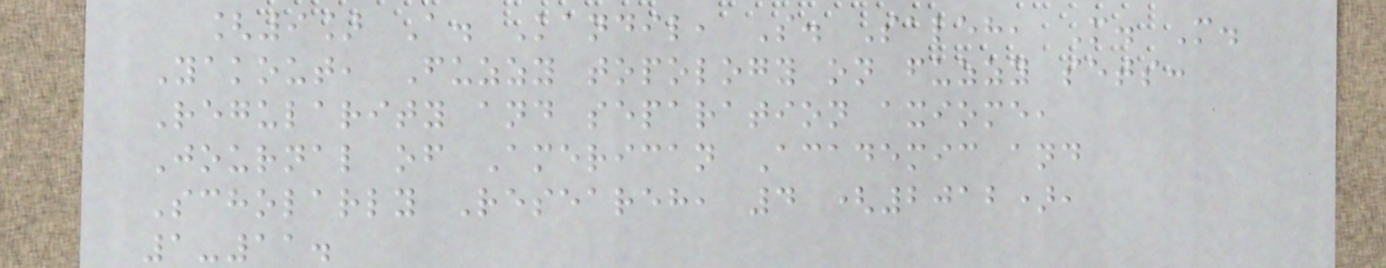[9] A. Kandil, S. Saleh, M. M.
Yakout, Fuzzy topology on fuzzy sets:
Regularity and separation axiome,
Journal of American Academic and
Scholarly Researeh, 4 (2012),
1-11.
